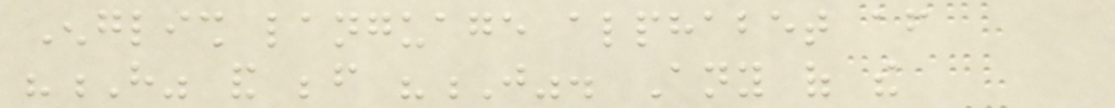English language alphabet after
"H" and before "J". Any of the
